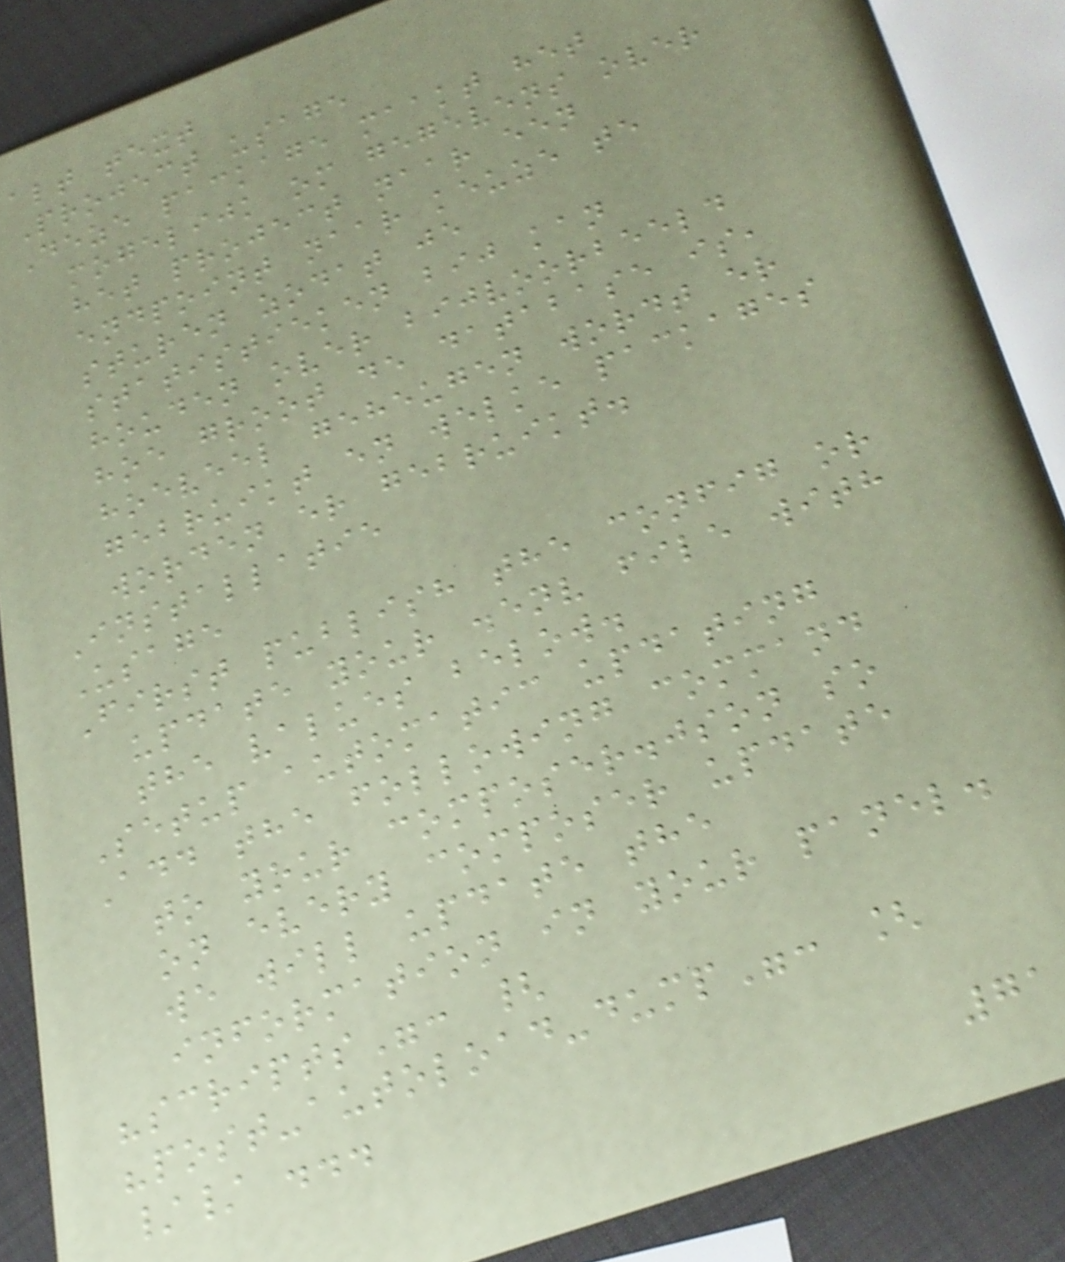alt text
Project usage
Deze package maakt het
mogelijk om gegevens over
het project naar een
endpoint naar keuze te
sturen zodat je
statistieken bij kan
houden over bijvoorbeeld
hoe groot de database is,
hoeveel geheugen wordt er
gebruikt en welke packages
worden er gebruikt.
Installatie
Usage
First publish the config or
update your .env file with
the values below.
Setup automatic updating
Add the following command
to your composer.json so
on every composer update
we will update the
information in your panel.
"scripts": {
"post-autoload-dump": [
// ...
71
